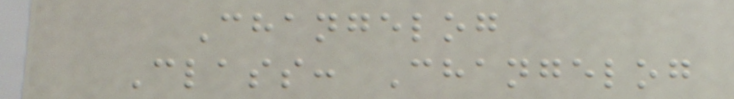Changelog
Class: Changelog
